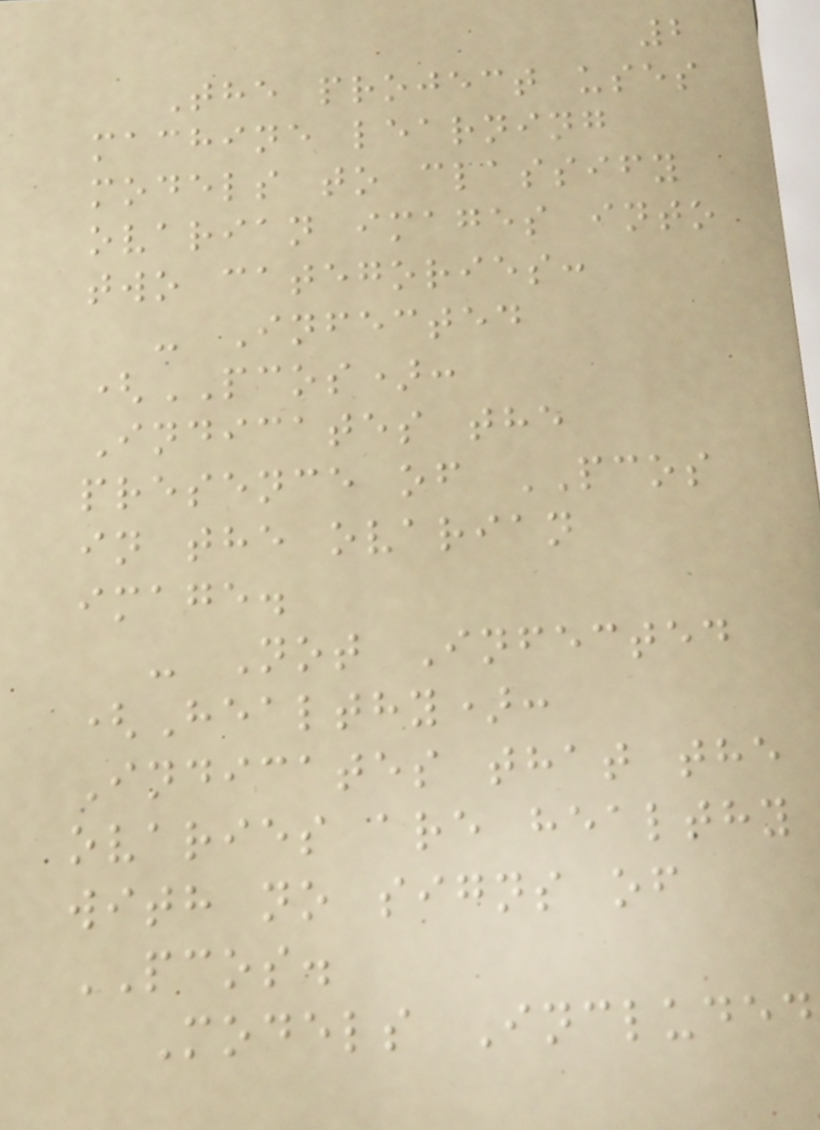2
The project uses
machine learning
models to classify
ovarian images into
two categories:
- Infected
(PCOS):
Indicates the
presence of PCOS
in the ovarian
image.
- Not Infected
(Healthy):
Indicates that the
ovaries are healthy
with no signs of
PCOS.
Models Included
